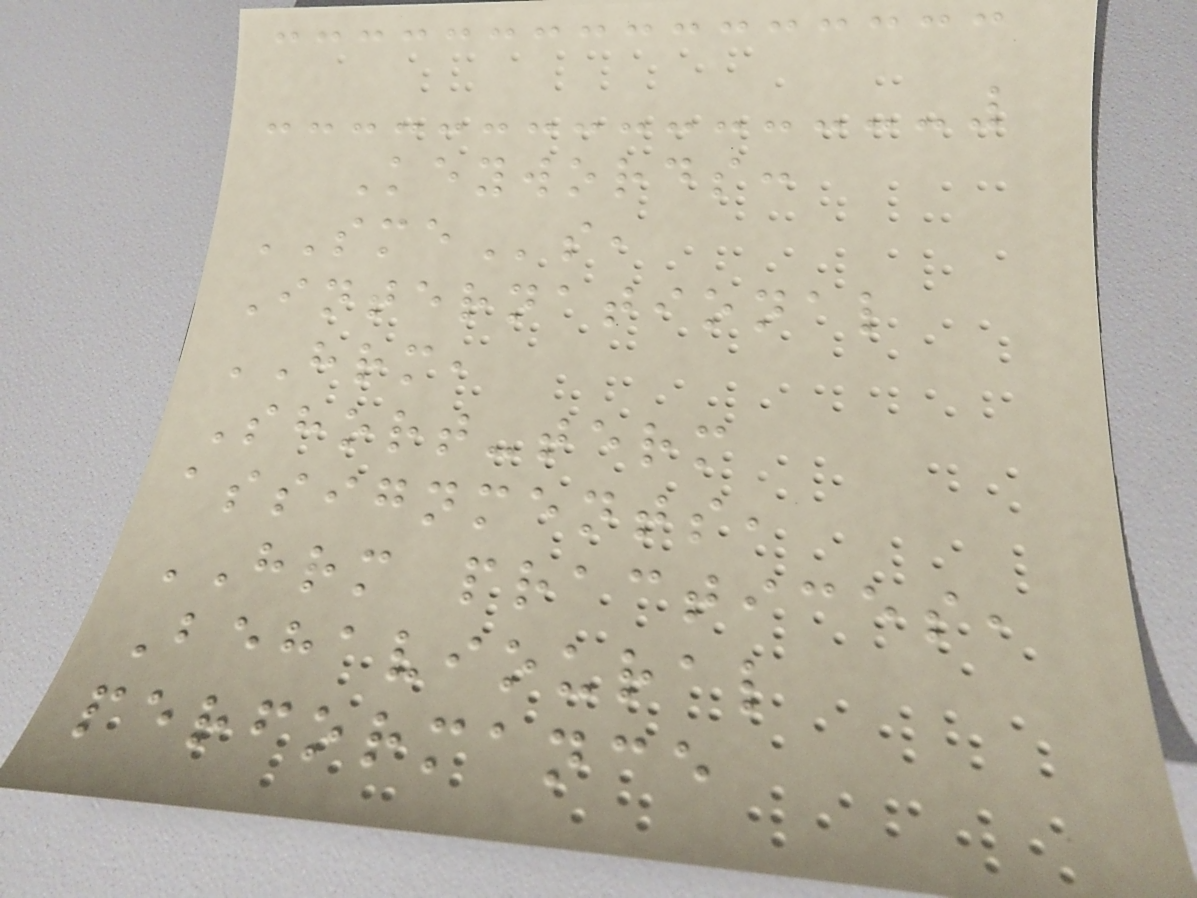Keywords:
SMEs,
International
HRM,
Short-term
assignments,
HRM practices,
Behavioural
performance
